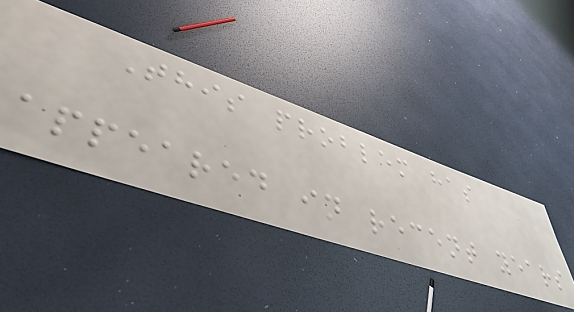This problem has
appeared in recent years
